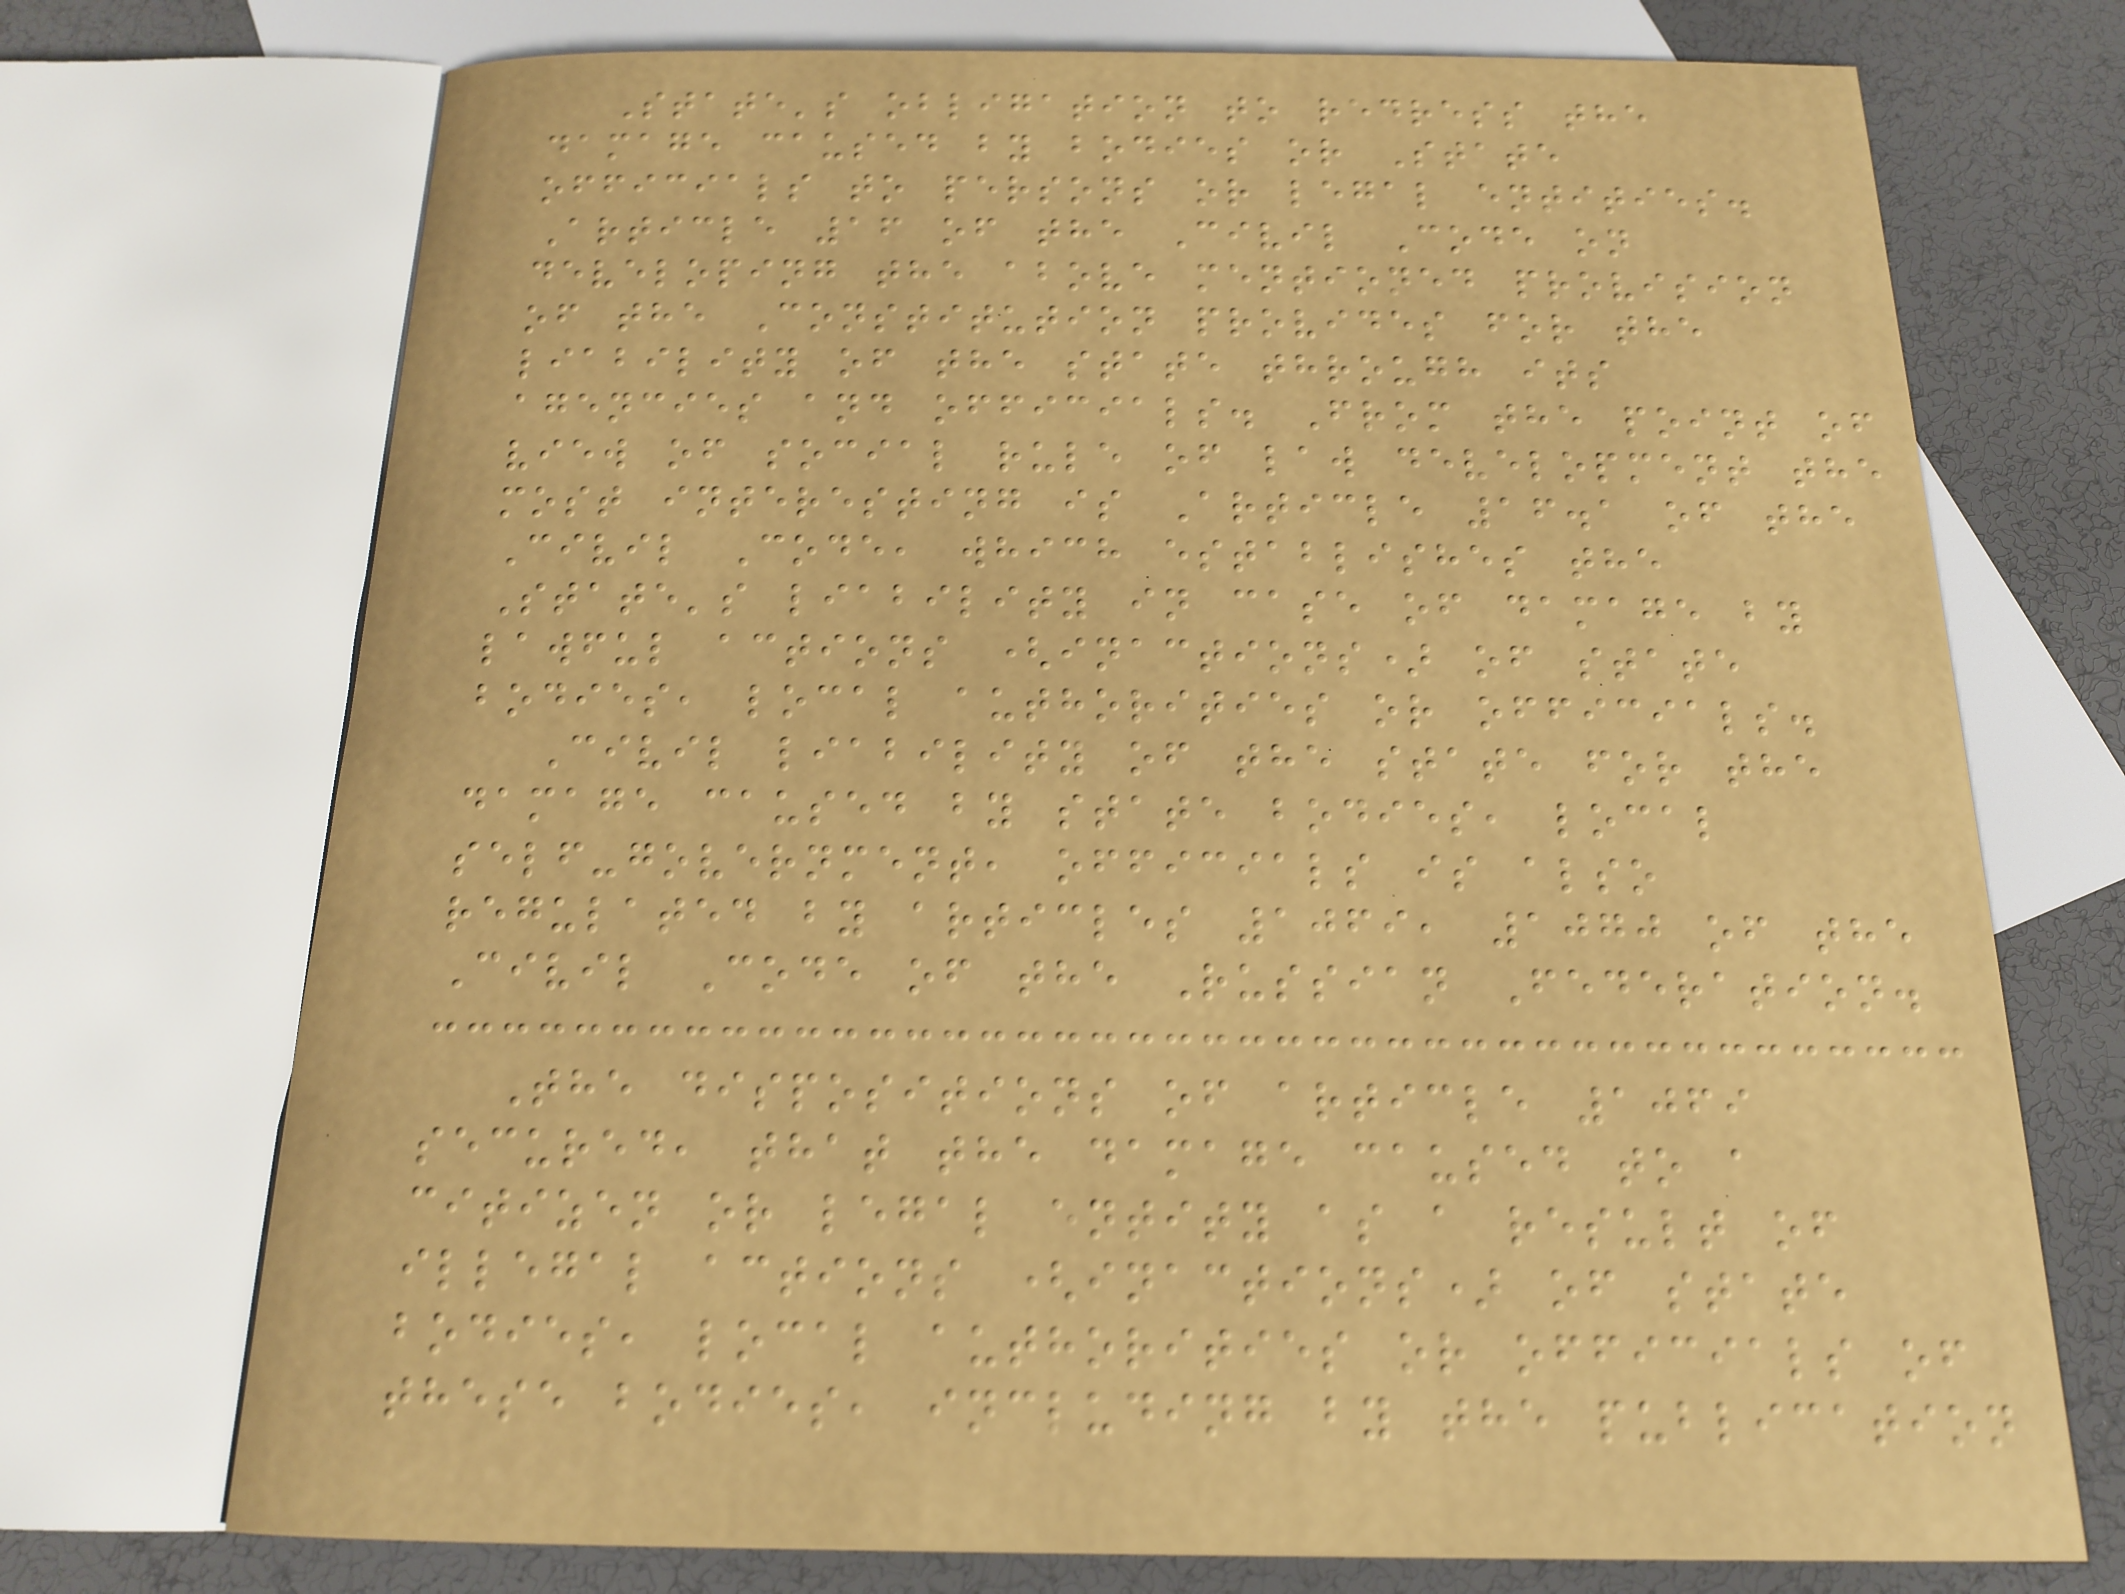State's obligation to redress the
damage caused by bodies or State
officials to persons or legal entities.
Article 16 of the Civil Code on
developing the above mentioned provision
of the Constitution provides for the
liability of the state through its
agencies and officials. From the point of
view of social rule of law development the
most interesting is Article 16.1 of the
Civil Code, which establishes the
State's liability in case of damage by
lawful actions (inactions) of state
bodies, local authorities or officials.
Civil liability of the state for the
damage caused by state bodies, local
self-government, officials is also
regulated by articles 1069, 1070 of the
Civil Code of the Russian Federation.
The dispositions of article 1069
secured, that the damage caused to a
citizen or legal entity as a result of
illegal actions (inactions) of state
bodies, local authorities or officials of
these bodies, including by the publication
